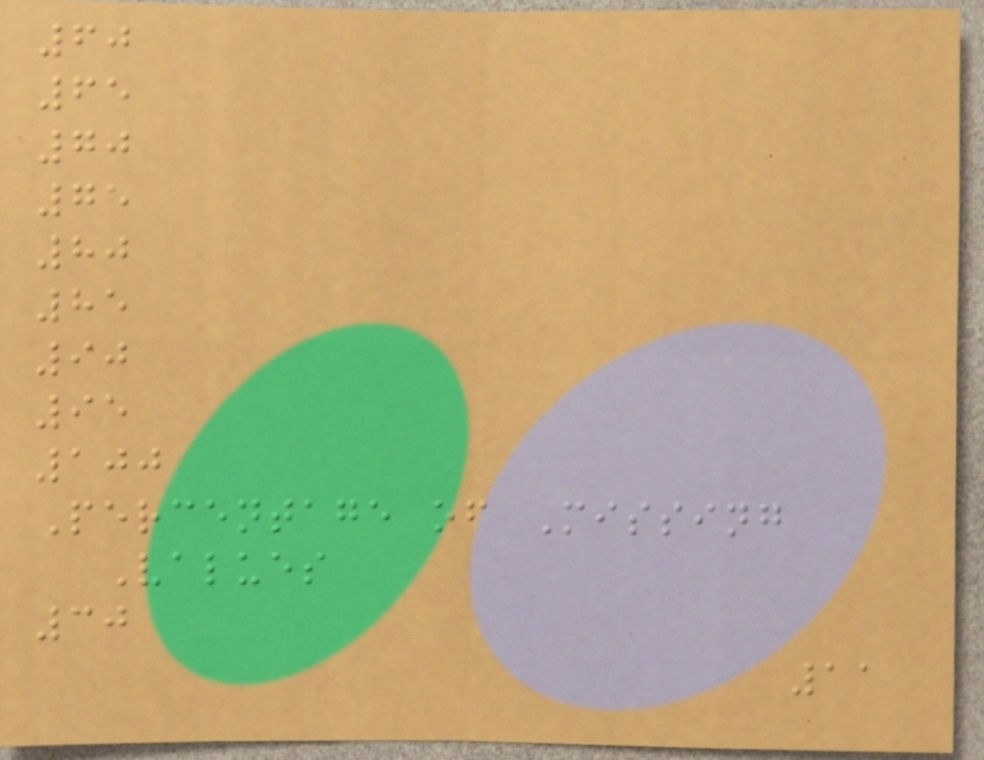60
65
70
75
80
85
90
95
100
Percentage of Missing
Values
30
11
